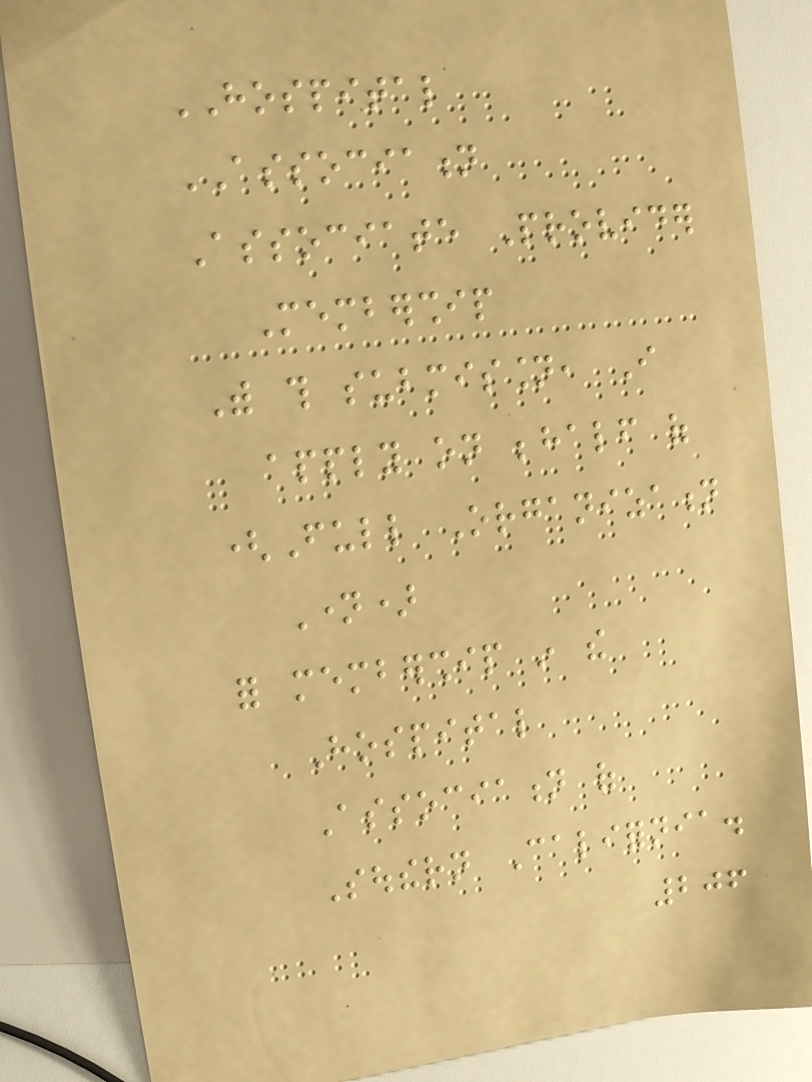HOSPITAL
ASSOCIATION
Associate Provider
Membership
With this submission, I
apply on behalf of
(Full Organization
Name)
for membership in the
Hospital
Association of
Southern California.
206
